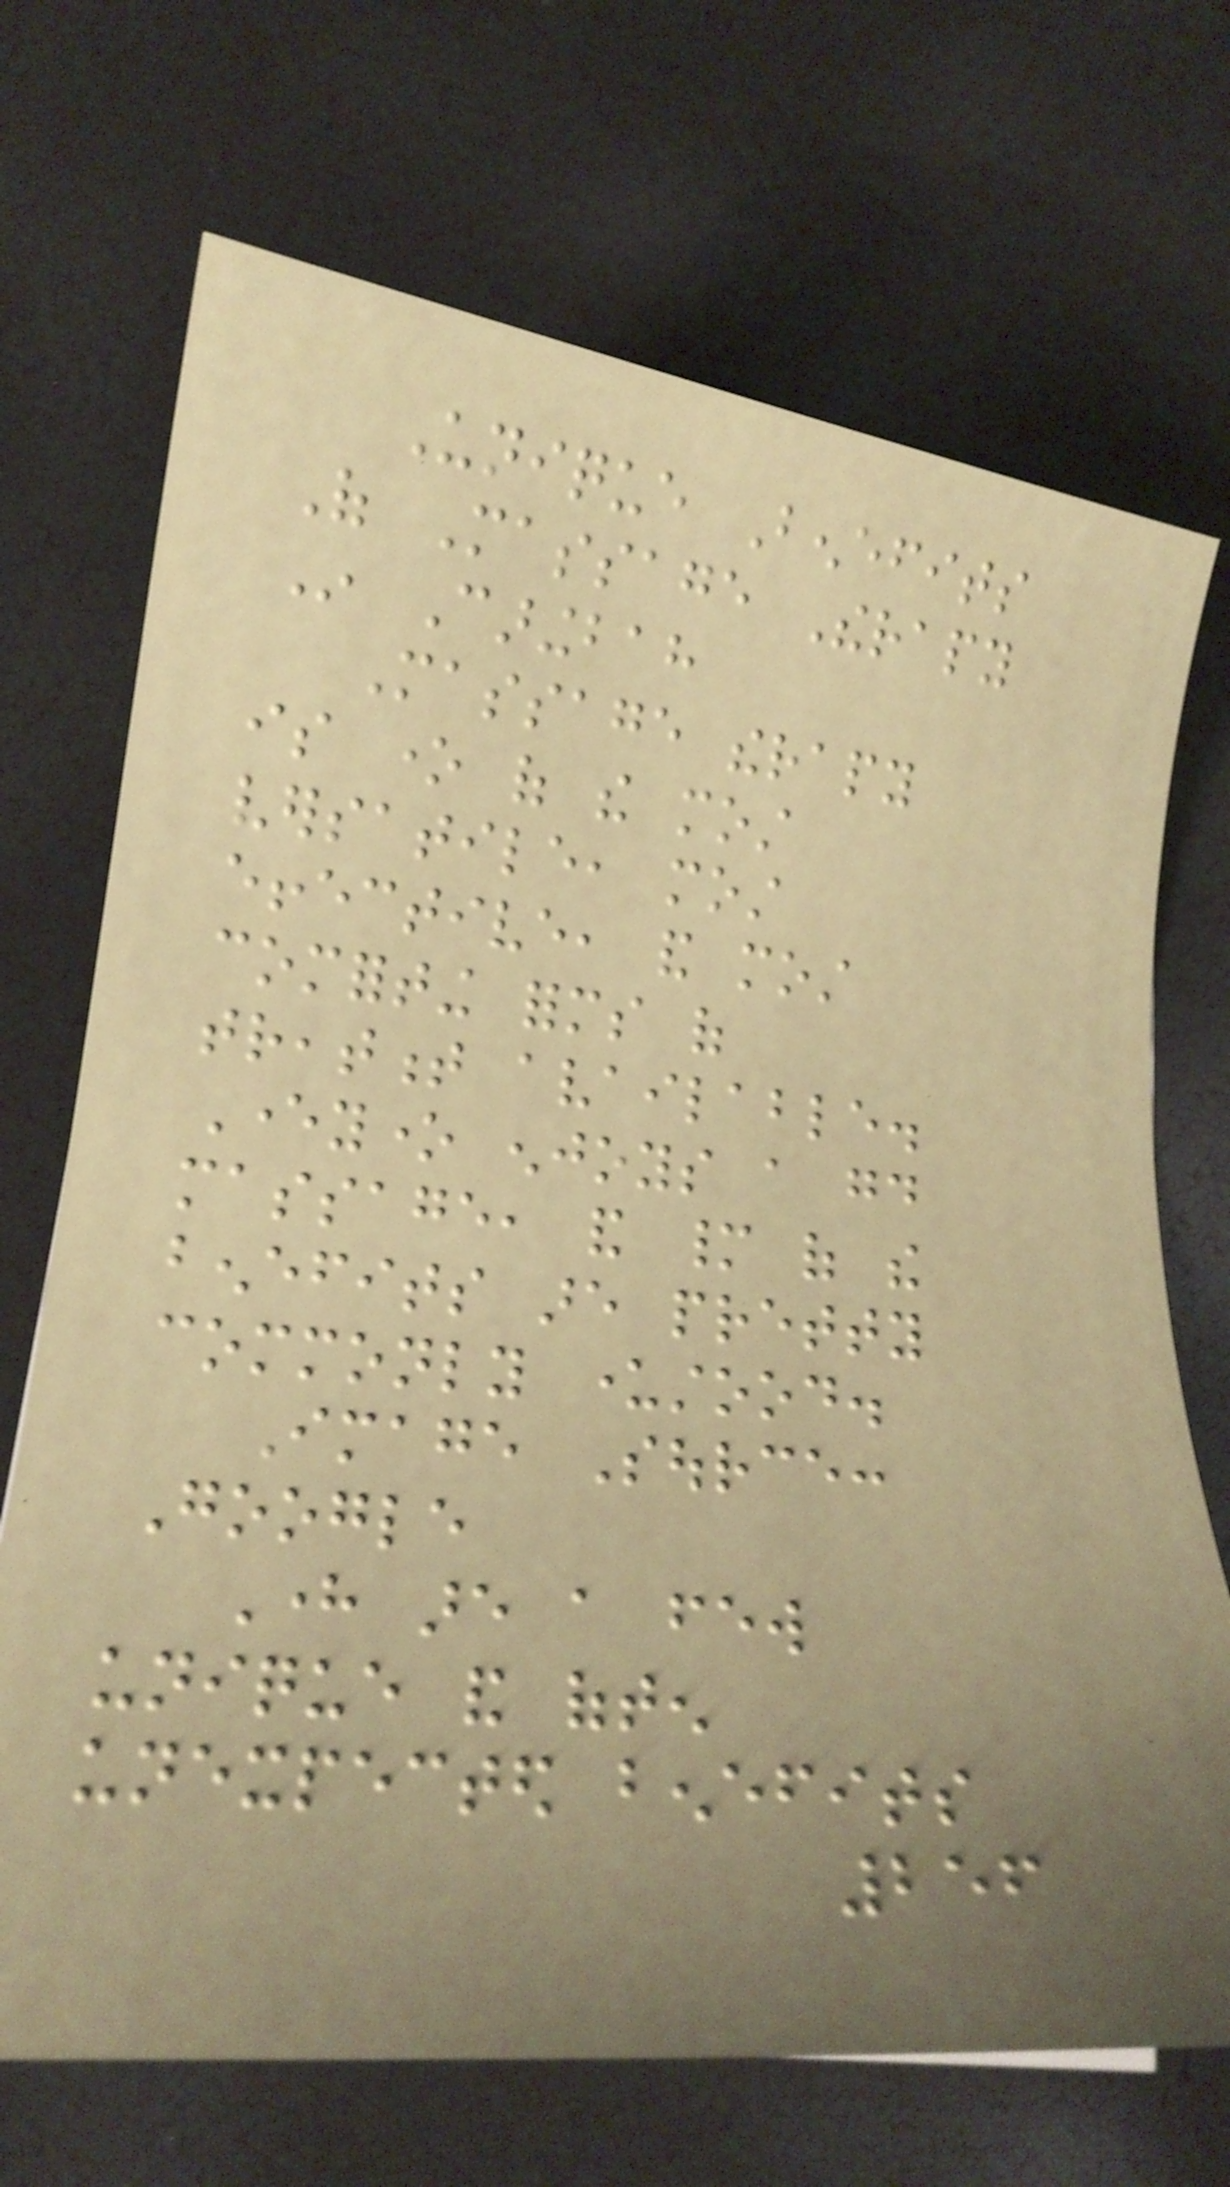Unique Benefits
Of Massage Therapy
In Caringbah
Massage therapy
is one of the most
versatile, most
effective, and most
comforting forms of
treatment available.
Everyone enjoys a good
massage, and many of the
benefits are pretty
commonly understood.
Image Source:
Google
Here are a few
unique and often
unexpected benefits
256
